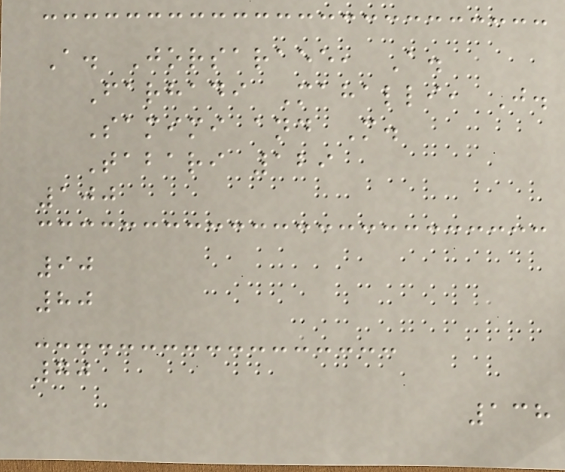A. Jorsaraee, A.
Farhadi Mahalli, J.
Samimi and M.
Tabari 129
100
90
80
70
138
